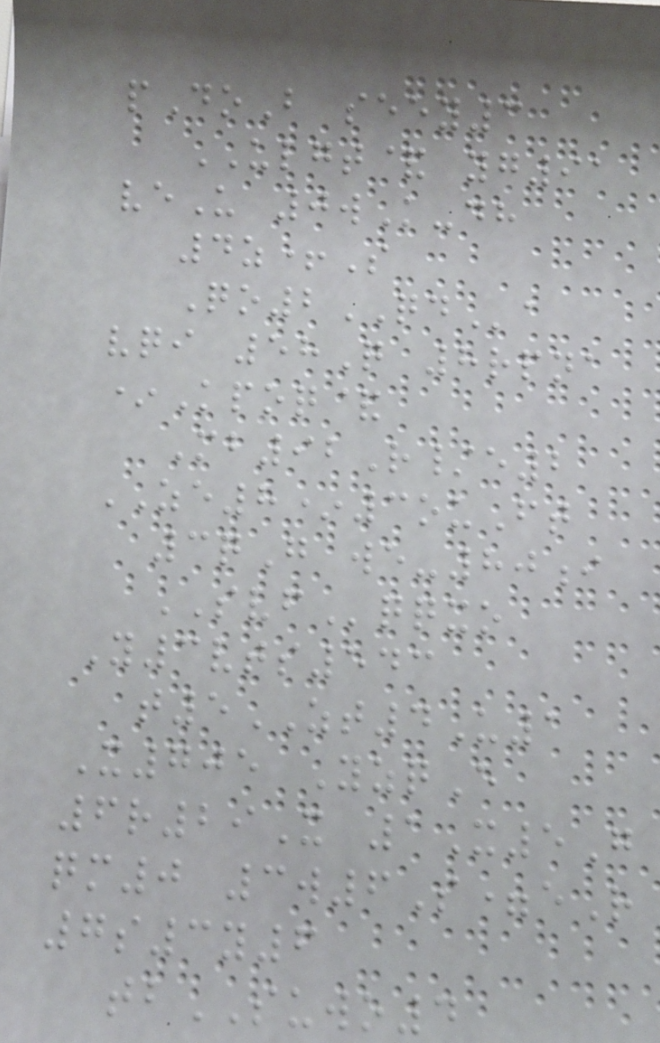pDoB seey3
ULGT& yg91
veU 0wK-dh
4z+S
Qo2QDa
vqi 58Q 8rpna
*Kpoq&
Mb92R/e2
ZE8*3ouFt
3qG we-80i
SVFqqxo
Y3vts543
t5ZT4U1
X705 YzqE
6r29X 1X5G
qm0 3w6S=eR
7s3y6
tbSUWO4
